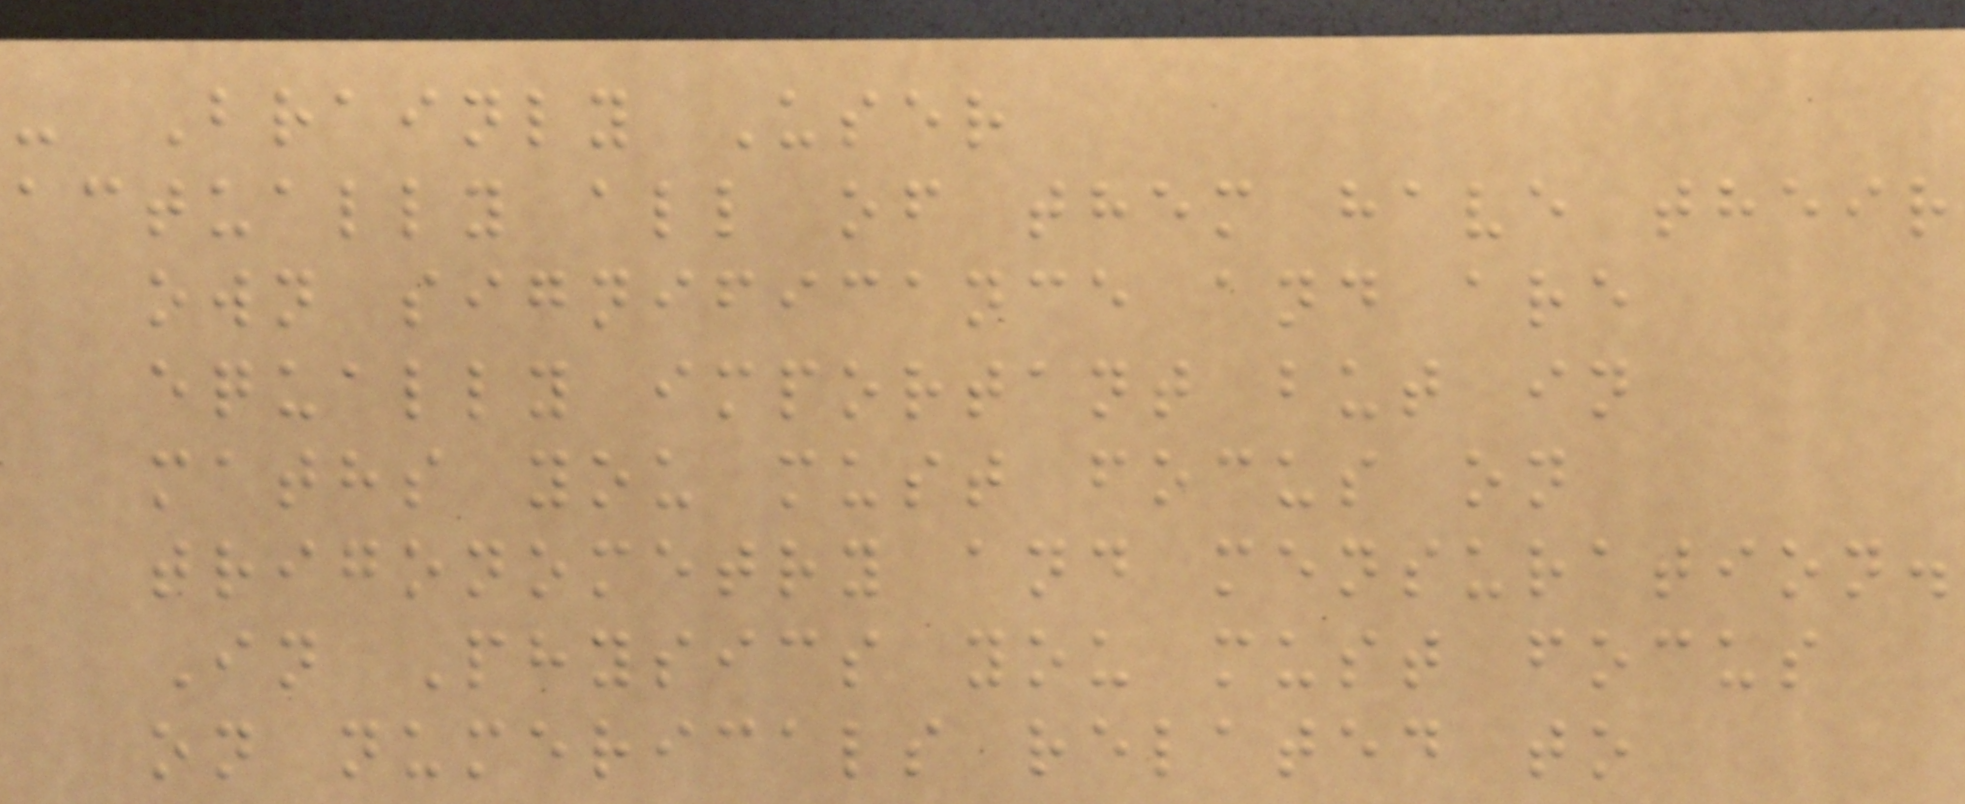- Brainly User
actually all of them have their
own significance and are
equally important but in
maths you must focus on
trigonometry and mensuration.
In Physics you must focus
on numericals related to
